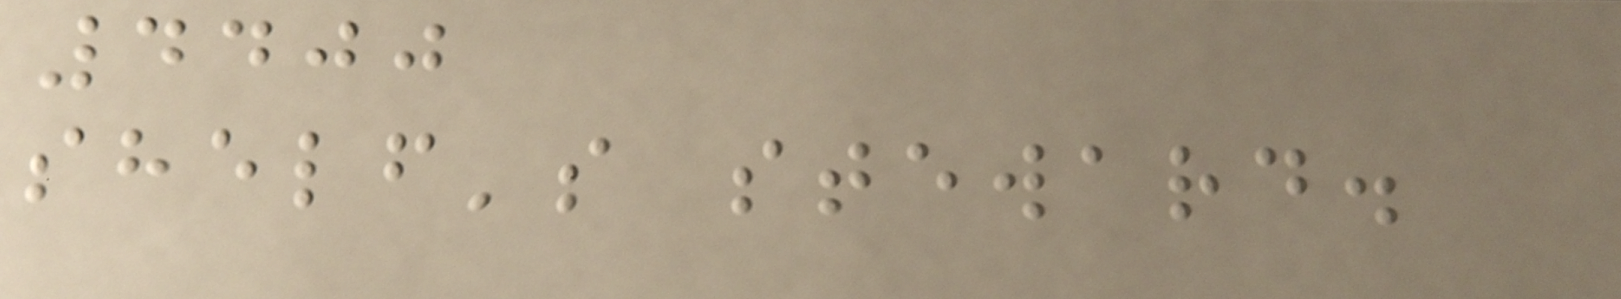4400
shelf's steward.
